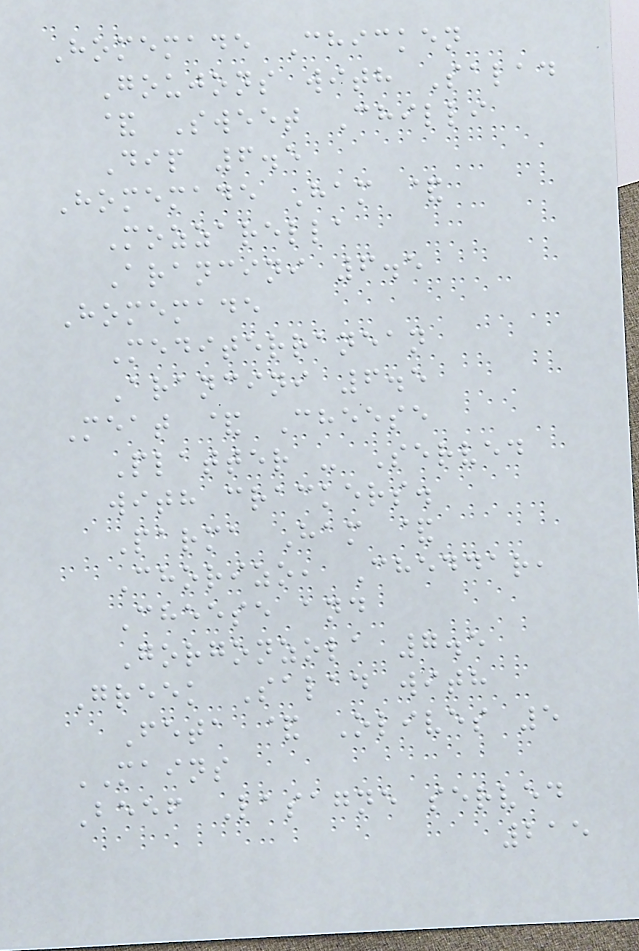Homemade Chicken
Goujons with Salad
& Sweet Chilli
Dip 6.5
Homemade Ham &
Mozzarella
Arancini 6.5
Homemade
Mediterranean
Arancini 6.5
Meat & Cheese
Platter - Served
with crackers.
Parma Ham &
Chorizo, Cheddar,
Cheese and
Gorgonzola 7.5
Greek Salad with
Feta & Olives 5
MAINS
Beef Lasagne served
215
